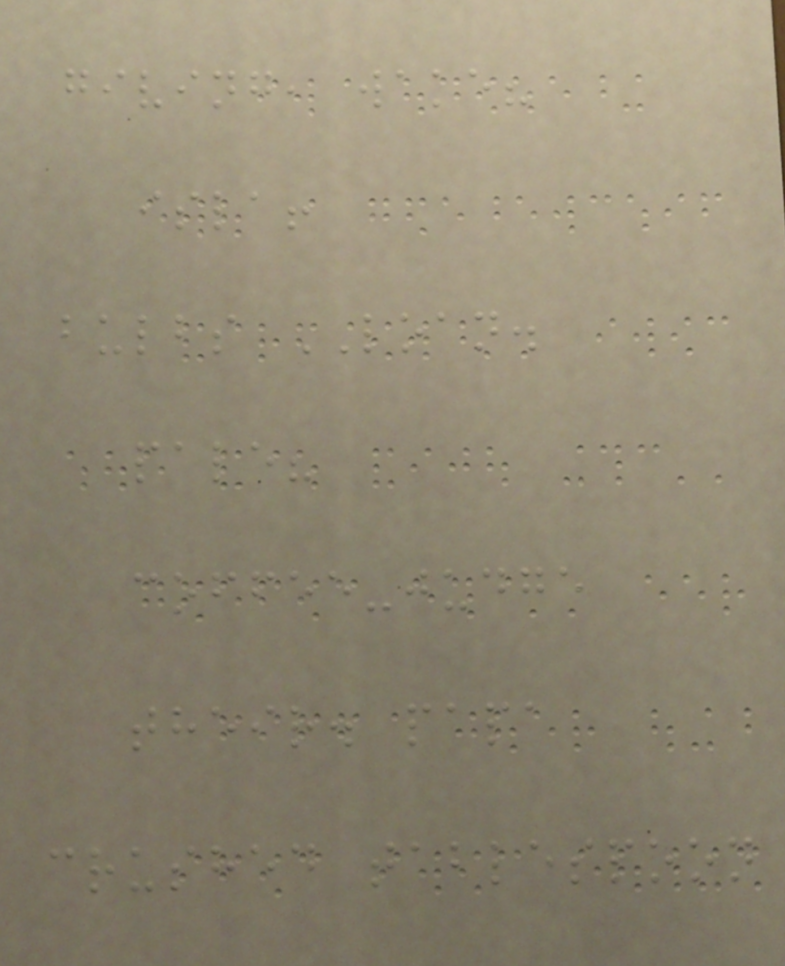giving, wake?
isla!
bulbs LOAN.
pale?
coffee-judge
their. papa
crushed tablespoon
